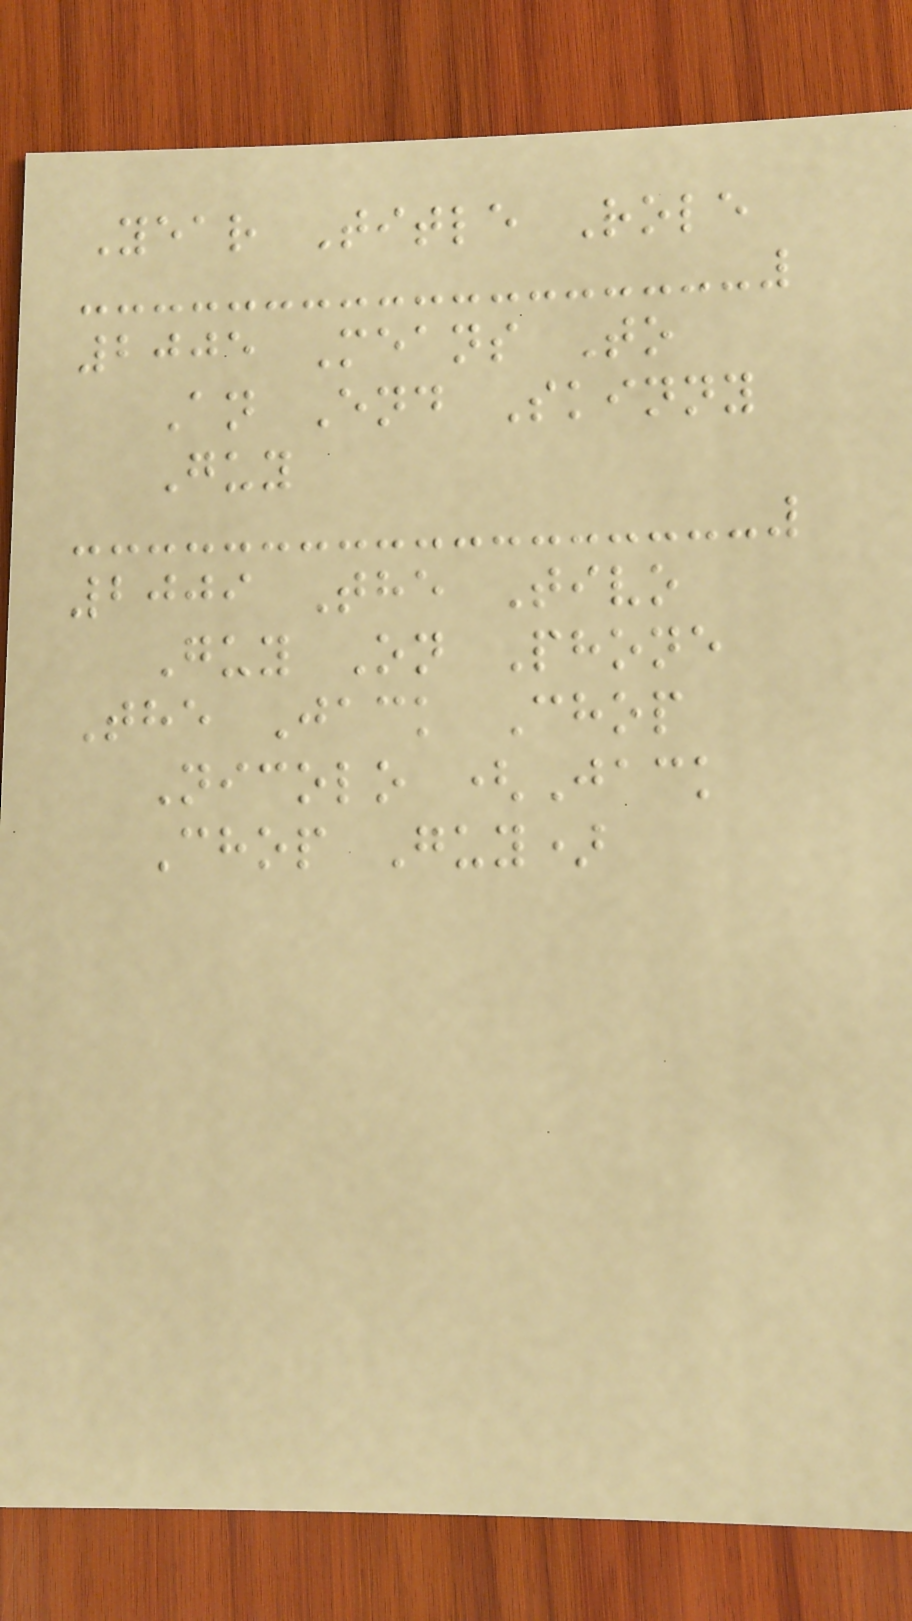Year Title Role
2005 Means To
An End Skinny
Guy
2009 The Tivo
Guy On Phone
The Jack Chop
Nicolo (Jack
Chop Guy)
